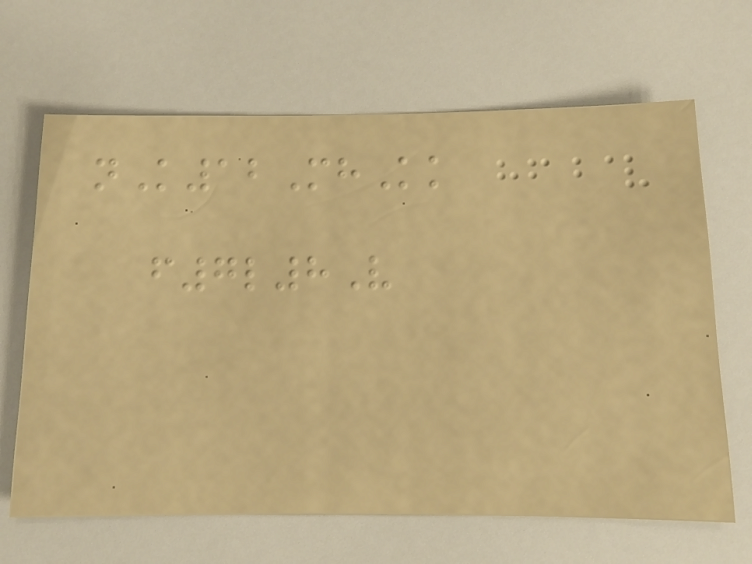nK12MhKk
f7l8V
